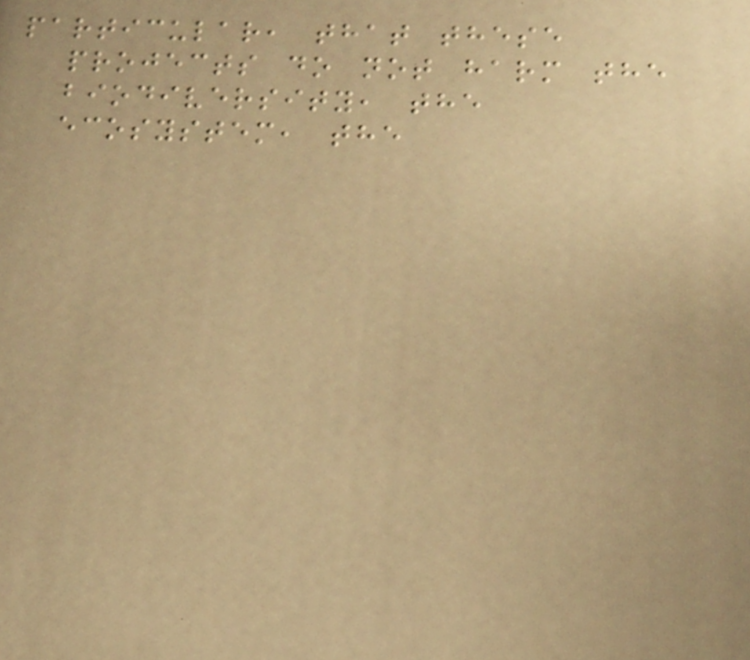particular, that these
projects do not harm the
biodiversity, the
ecosystem, the
